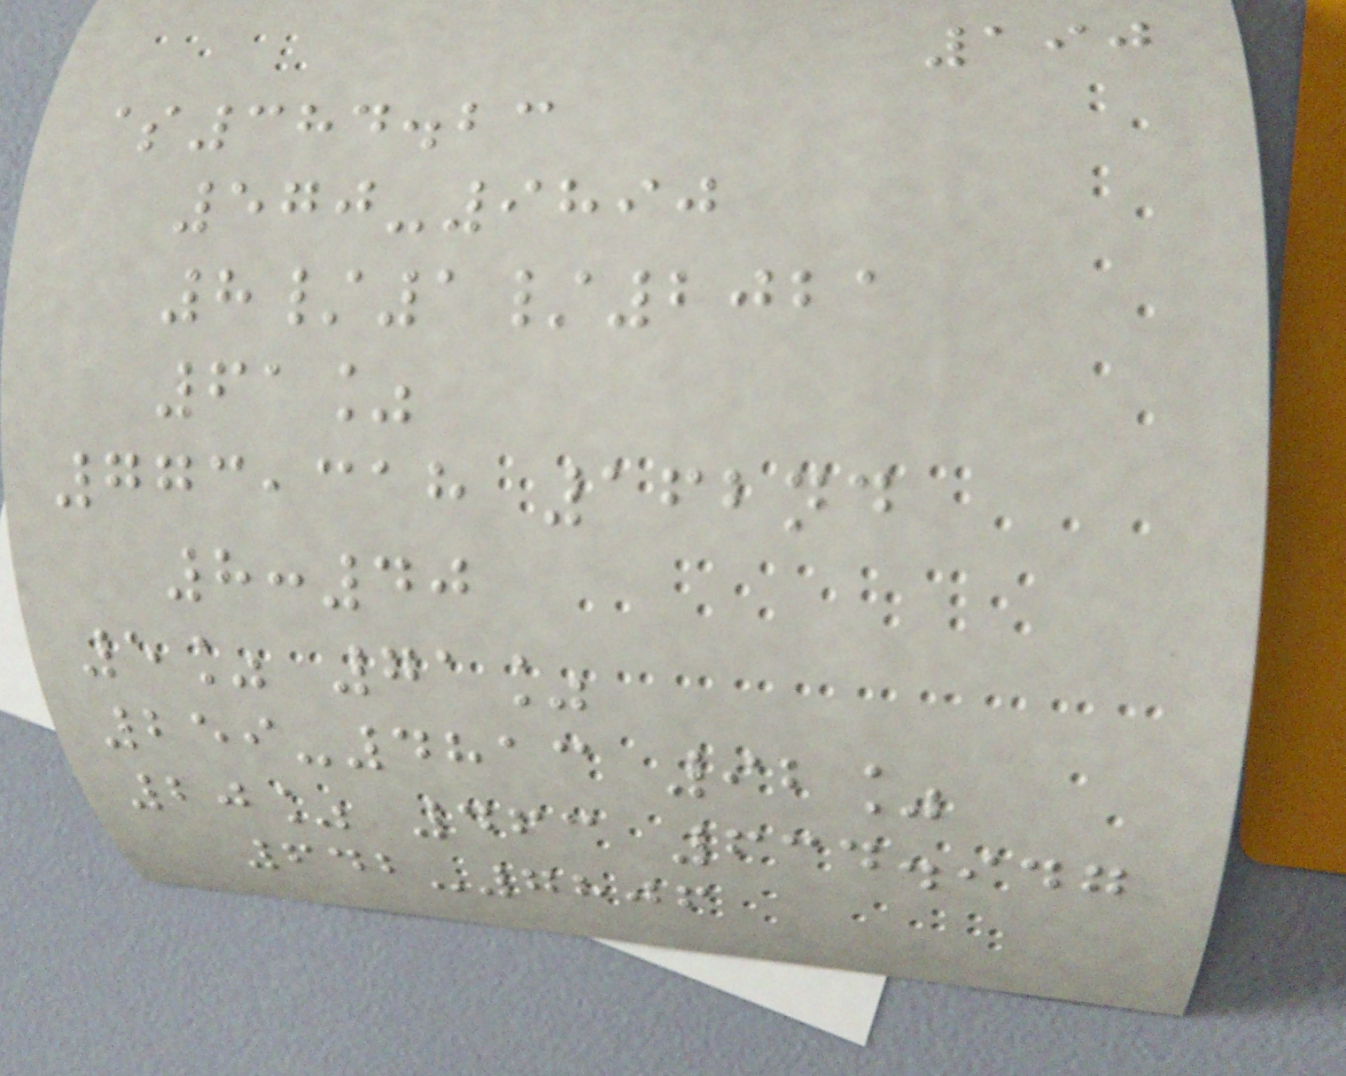190
$384.23
570-9890
8/1/2021
61%
773,318 162nd
8:40
5% 71%
259-4813 92%
20% 463 634.947
642-7806
